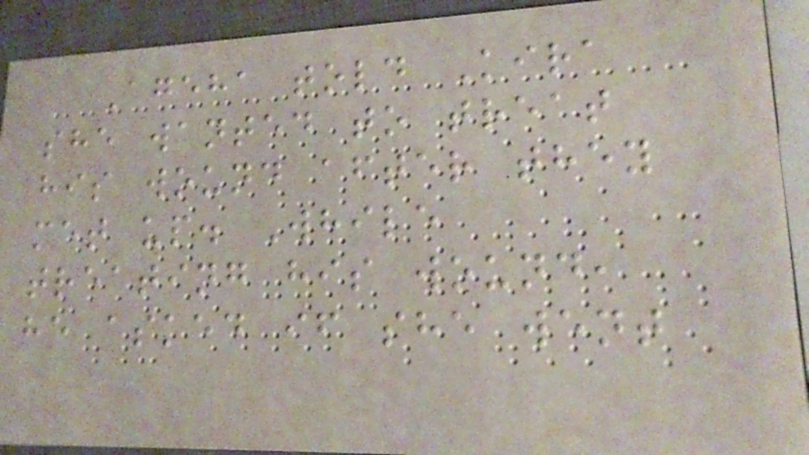Ageha told Kira
she wanted to treat
his wound after they
met up. While
treating his wound,
he asked if she went
